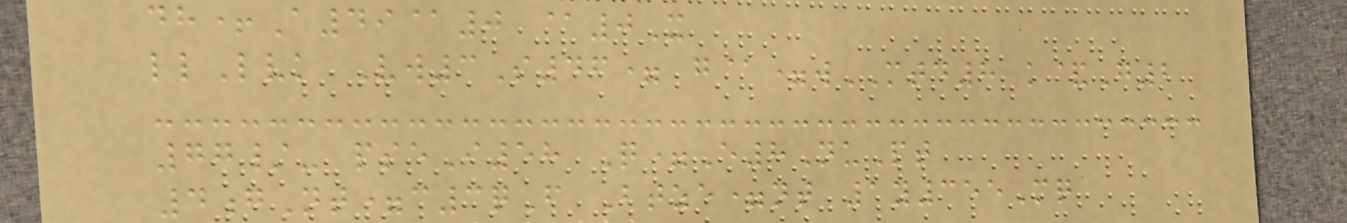dh+A49@0 @0X
llLvk Vw3S46= g@=wMTD8 k&G2
77/- pseI58 Q=E8NuPt
4gNt=c3qF Btze=nt 1y355Mq
